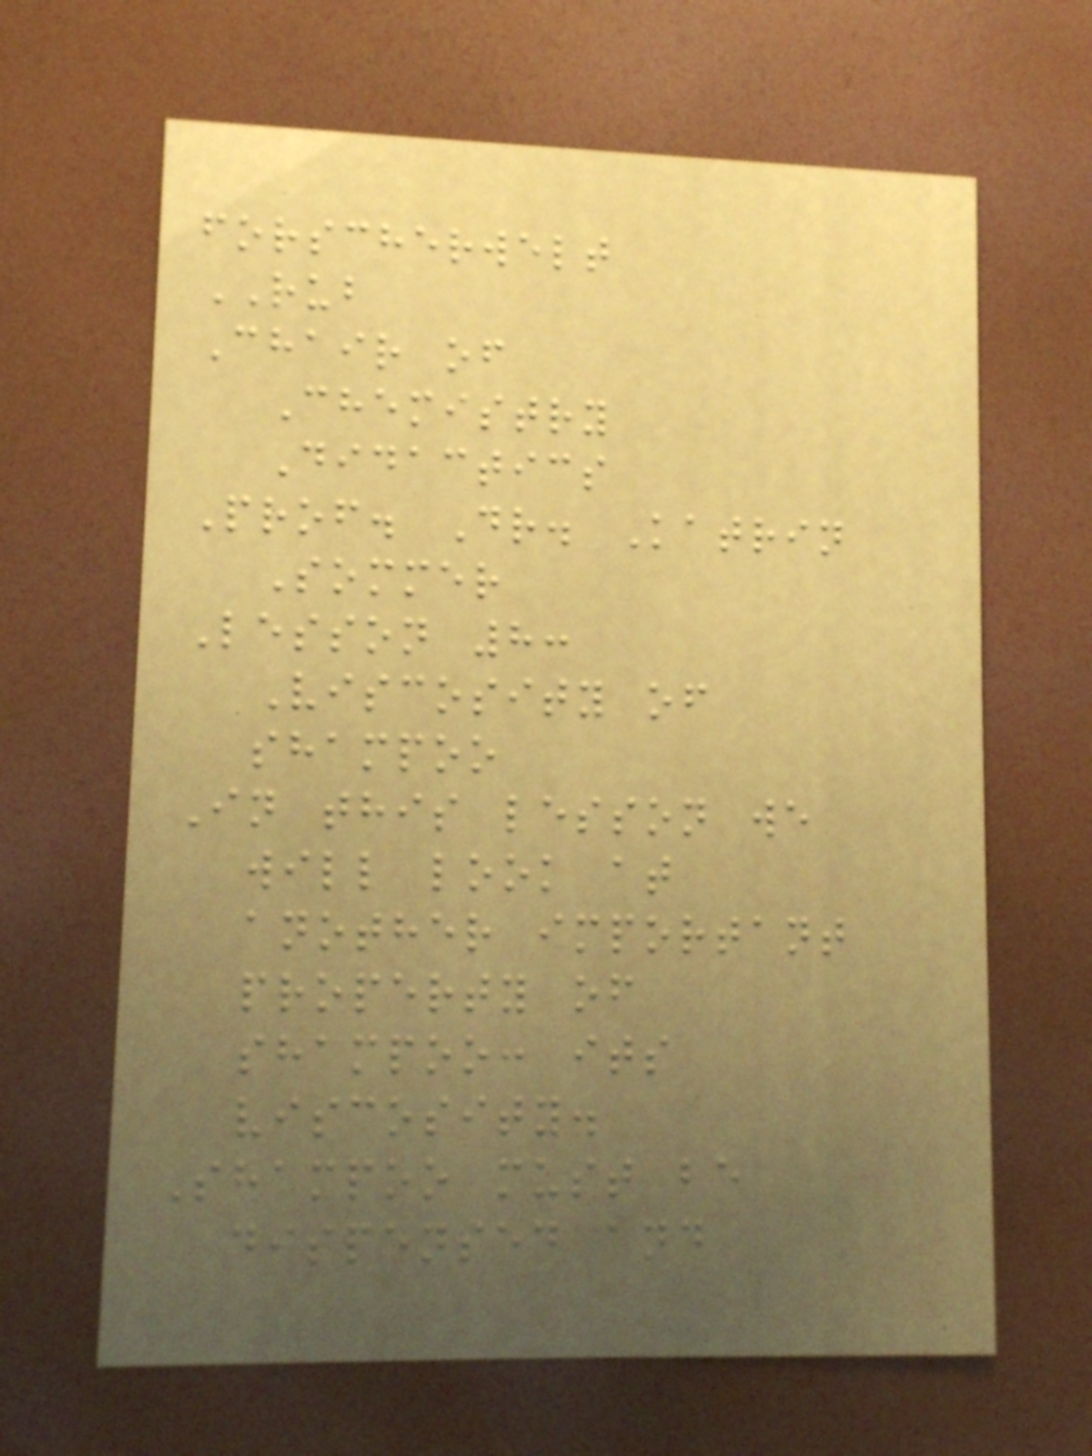forscherwelt
RUB
Chair of
Chemistry
Didactics
Prof. Dr. Katrin
Sommer
Lesson 8:
Viscosity of
shampoo
In this lesson we
will look at
another important
property of
shampoo: its
viscosity.
Shampoo must be
dispensed and
